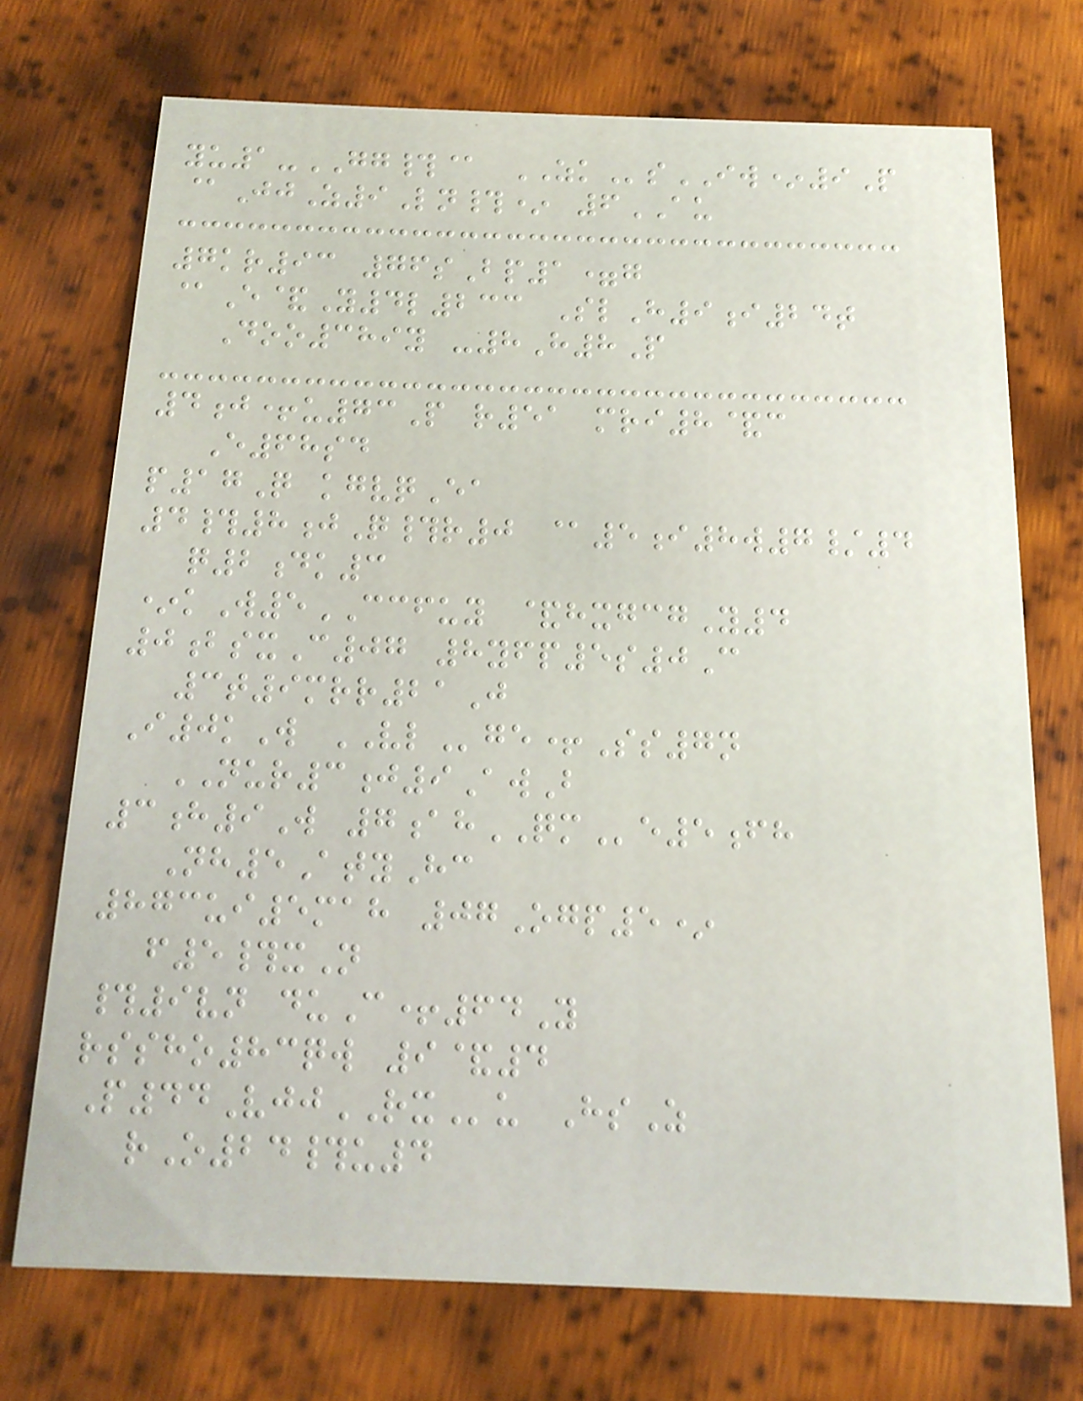yu1-GG#@ ZKsIW*9P
@JjZ9Ln#* 6AU
7kr93 76sBp1=g
@E&Y4l233 SlH9i24t
Doo389y -8H8P
4j+u73P r51 mri8&c
E68sd
p17Q kgvqEa
4#8jQ#r0 @5i8w7/4
q2dk3
*kW5CCFUY &hxgcgY4
0bsxC07 8yfp5s0C
3t9mrr21J
I0kW VLge+Ss7n
NUR3j9AwB
3h9W 7ahQMe5fh
Nh5AtyHc
873ui5mah 07Ogp5*
f5#xN
#9vn duC+64Y
rssho83qw 9&4
P44VjjRXu HsZ
rO24#u4
